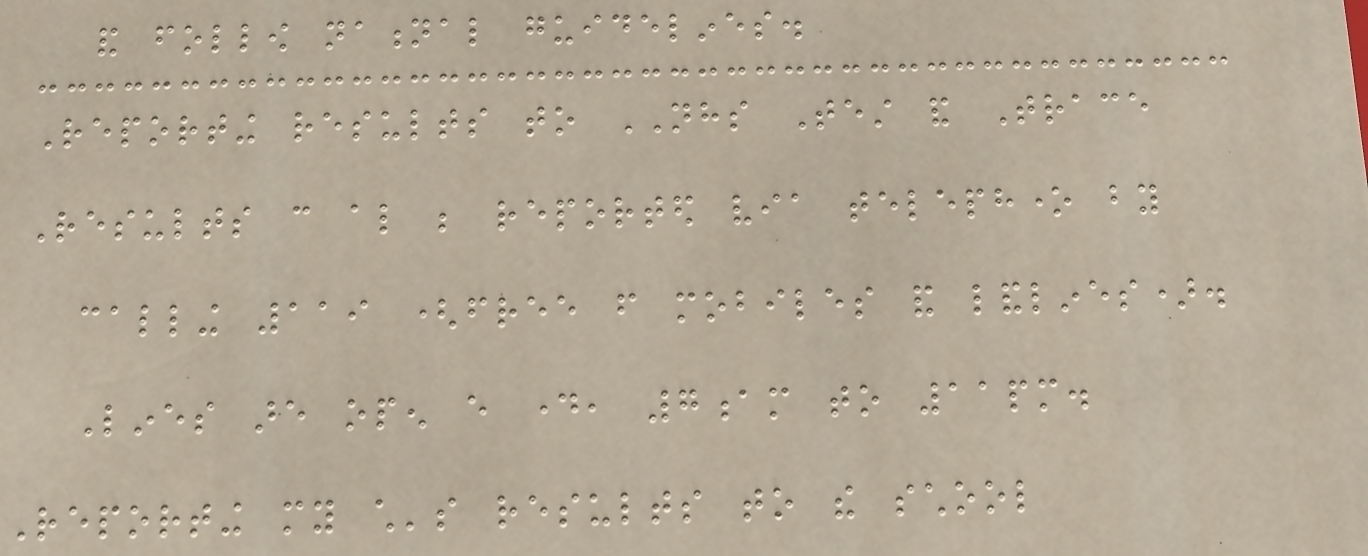and follow national guidelines.
Reporting results to NHS Test and Trace
Results can also be reported via telephone by
calling 119 (free from mobiles and landlines).
Lines are open every day, 7am to 11pm.
Reporting my child's results to the school
